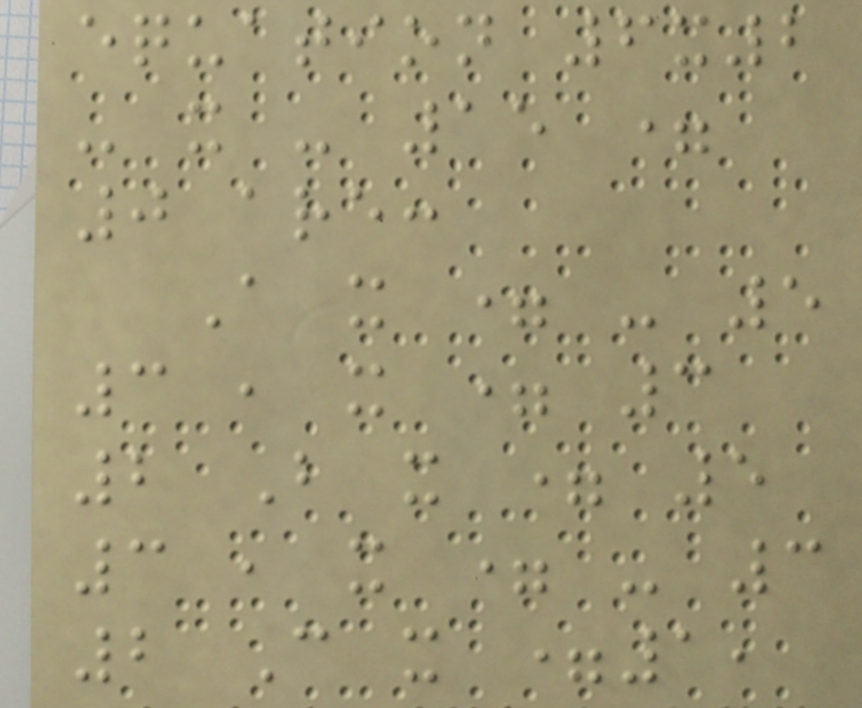equation 6x2
- x - 15 =
0 are:
A x = - 5
3 , x = 3
2 B x = 5
3 , x = - 3
2 C x =1,
